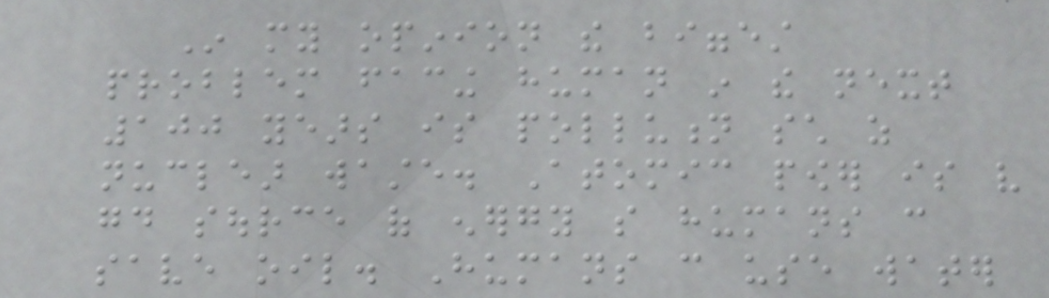In my opinion the biggest
problem facing human in the next
100 years is pollution such as
nuclear waste. Atomic power is very
good source of energy so humans can
save oil. Humans can use water
